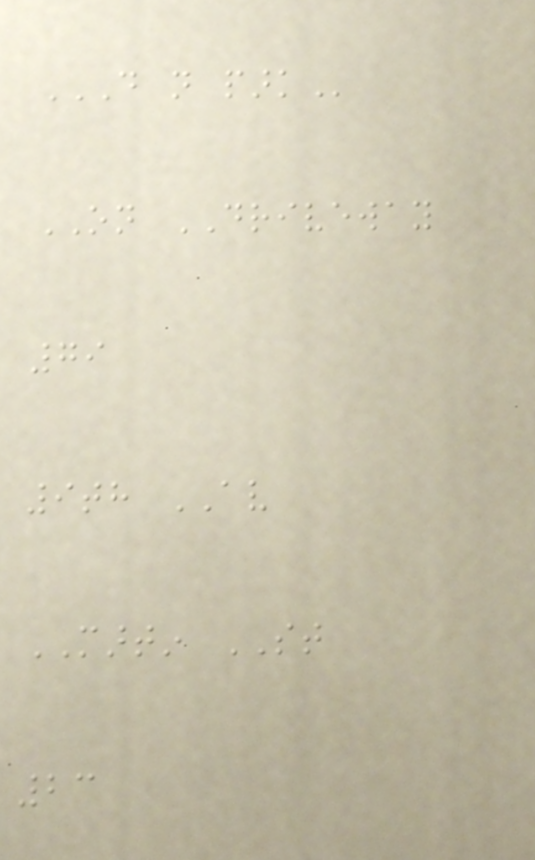DO NOT PARK
ON DRIVEWAY
79
9th AV
MARTIN ST
23
